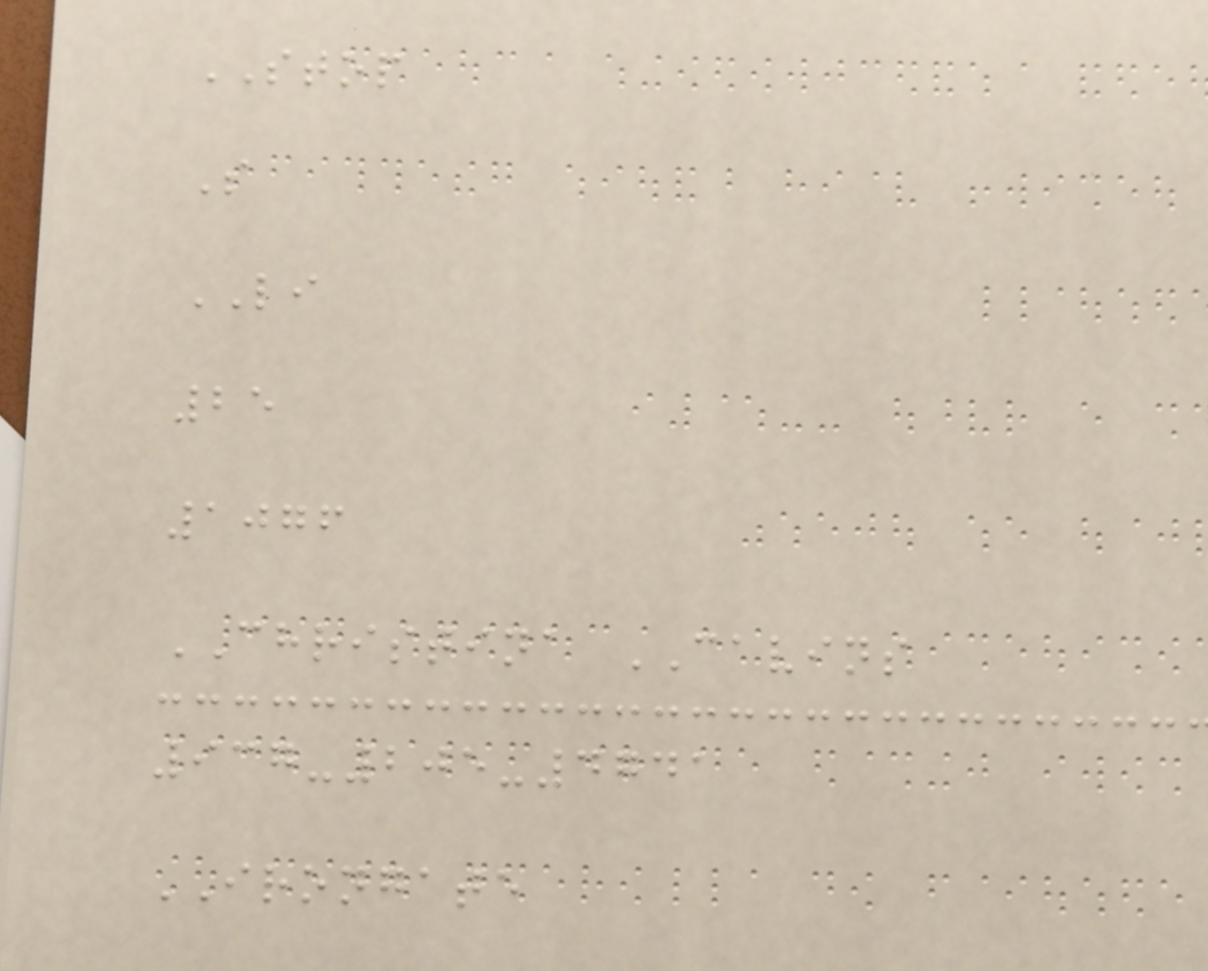STOP
S
LI
25
1076
CHRISTINA CAVINS
937-205-4741
IRONGATE
